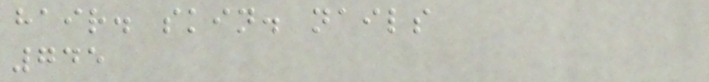hair. skin. nails
745
